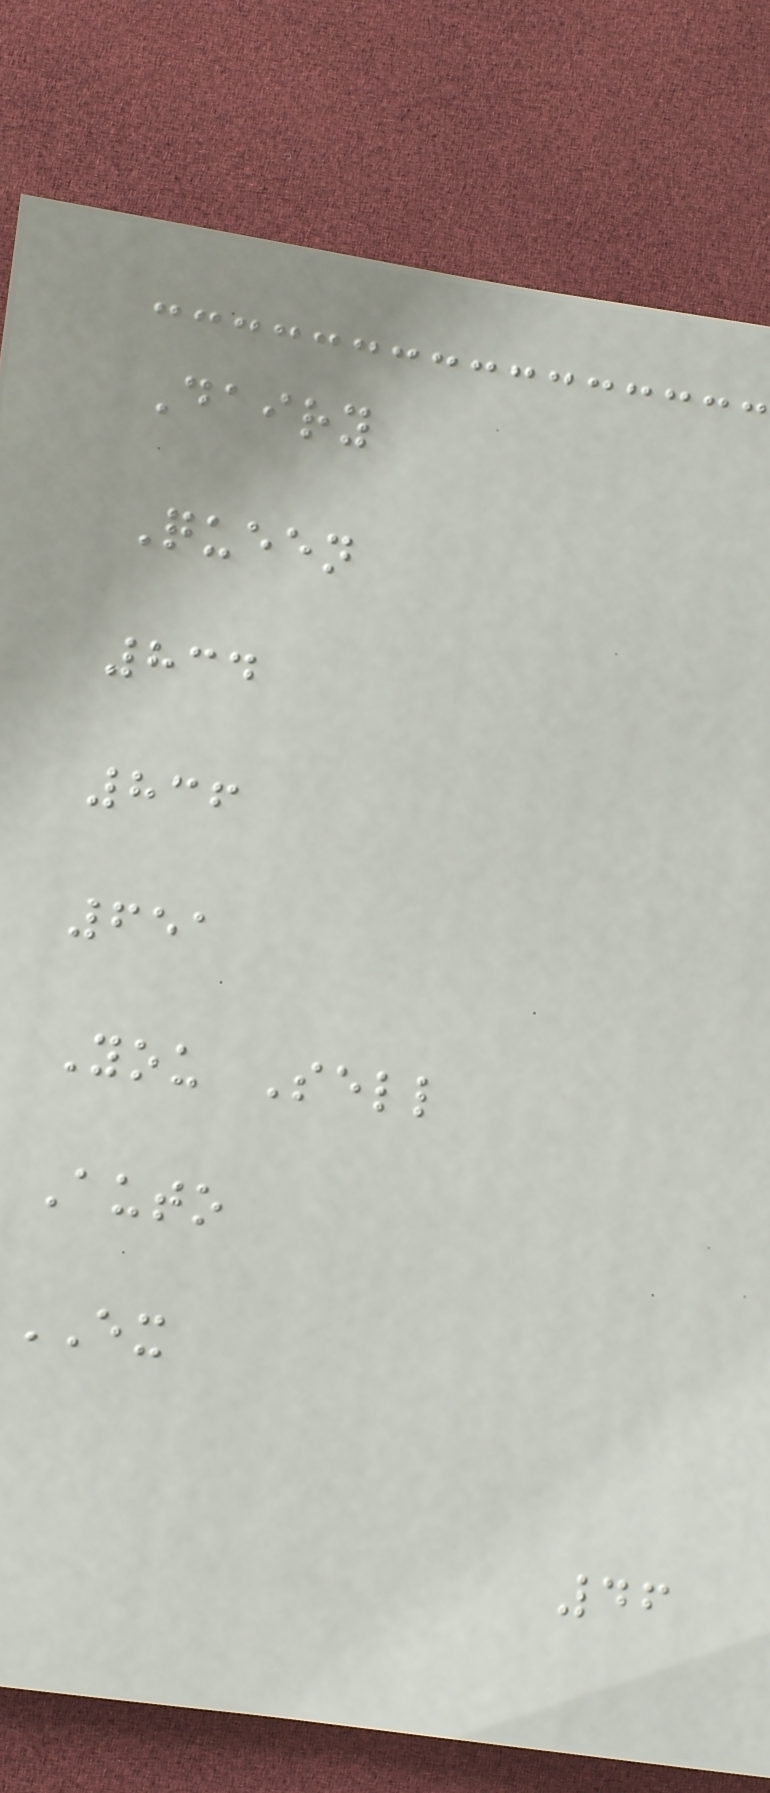Dairy
Queen
834
836
651
You Sell
Auto
EX
46
